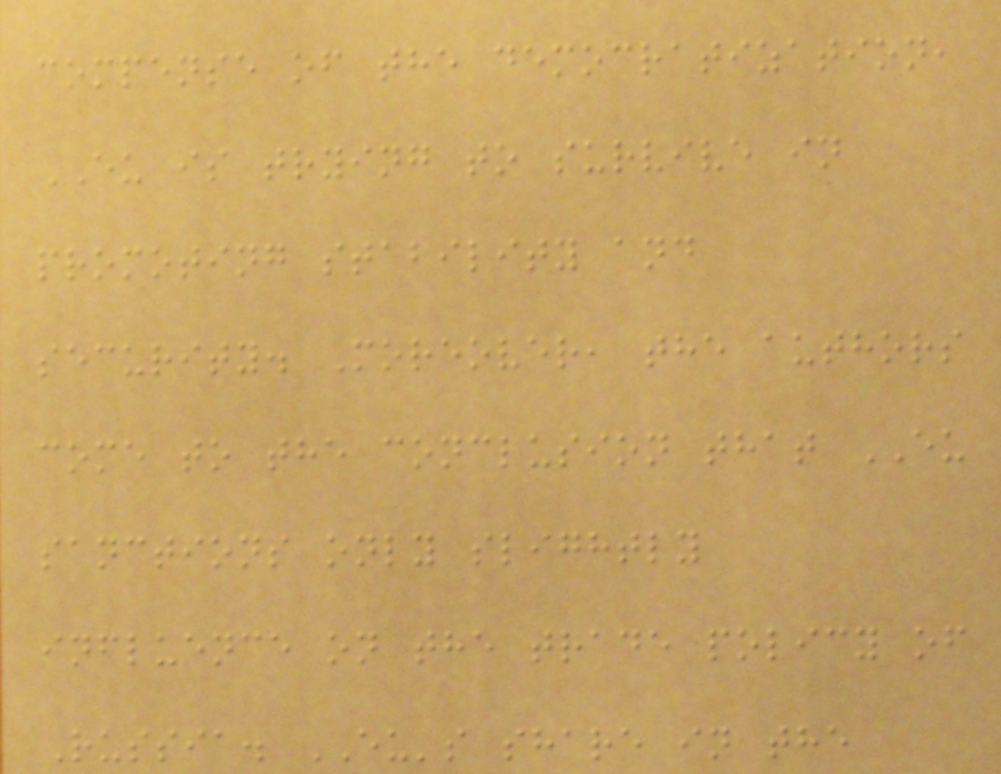compense of the democratization,
EU is trying to survive in
promoting stability and
security. Moreover, the authors
come to the conclusion that EU
sanctions only slightly
influence on the trade policy of
Russia. EU's share in the
